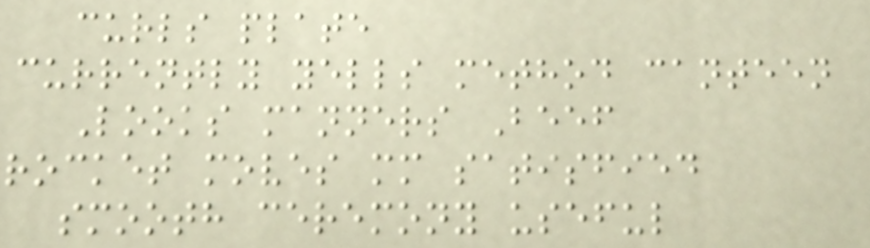curls plate
currently yells method canteen
Looks manners Beef
rocket moves mm satisfied
smooth ceremony useful
